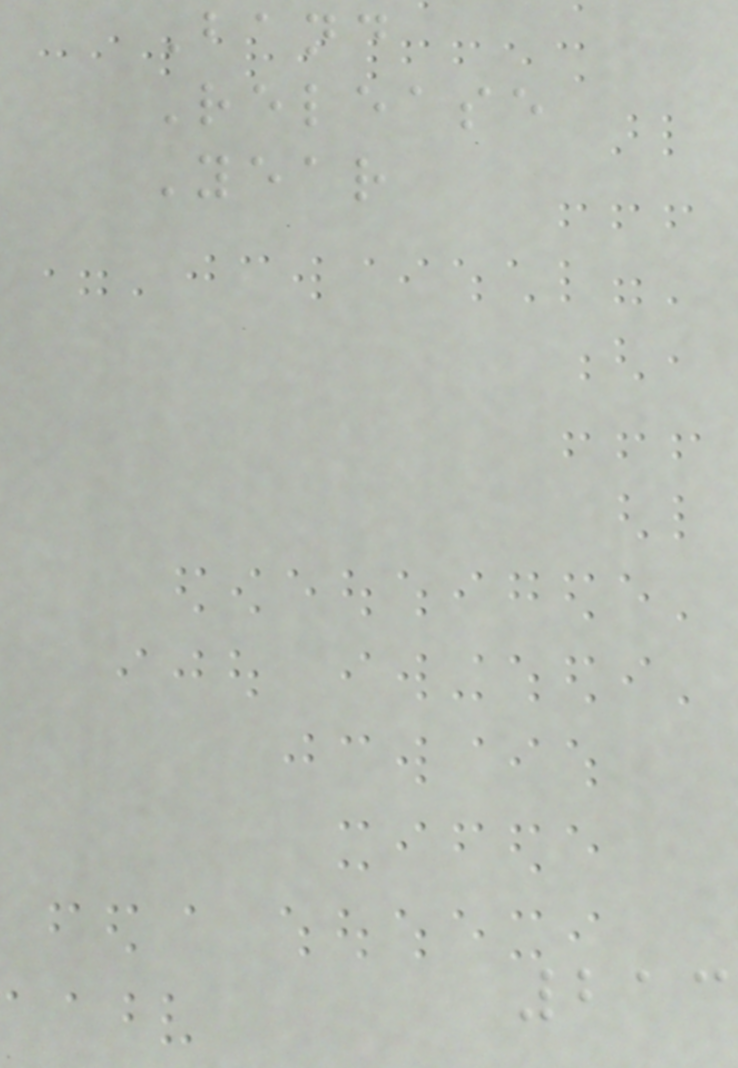Band
Release
Year
213
